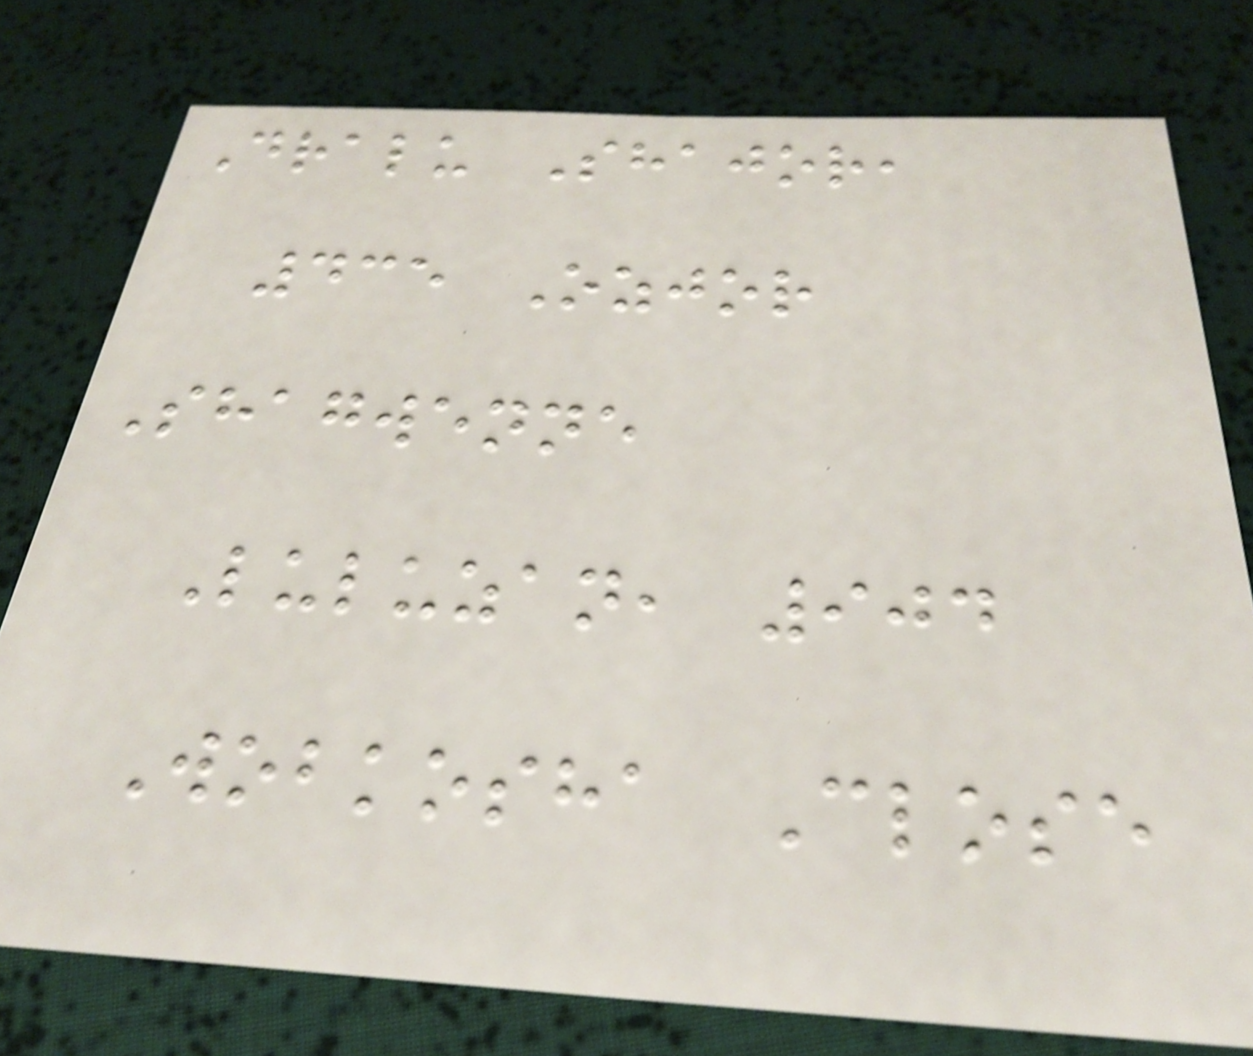Dralu Shajor,
435 Ozjor
Shagwenne
Luluzan, 904
Wobkosha Close
